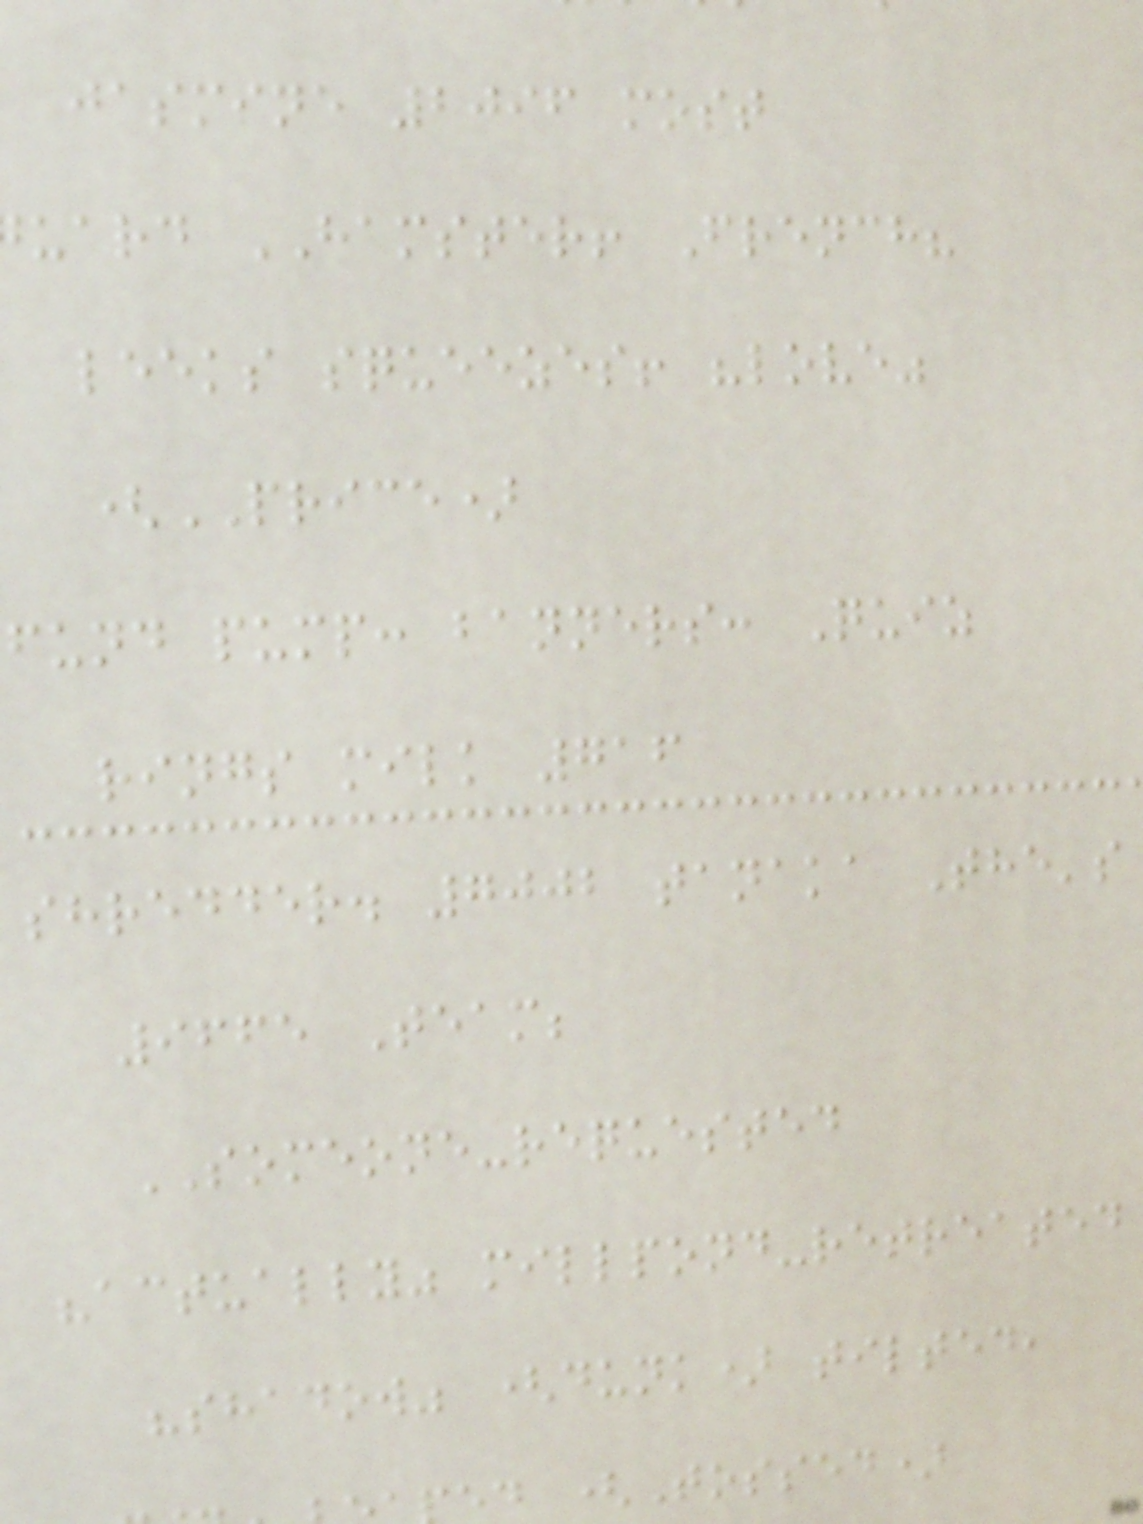jasmine 2096 most
uard HAMSTER! French?
leeks squeezes! "love"
(PRICE)
fund pump: banners: Quiz
rings milk 716
shredder. 7002 tanaka The's
9665 Team;
SOMEONE-requested
"actually" millpond-retreated
"shadow" (dunk) tilted,
ed (Tossed)
